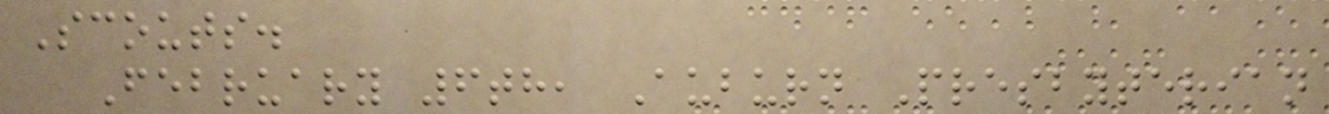Scouts.
February 6th, Auburn Presbyterian
